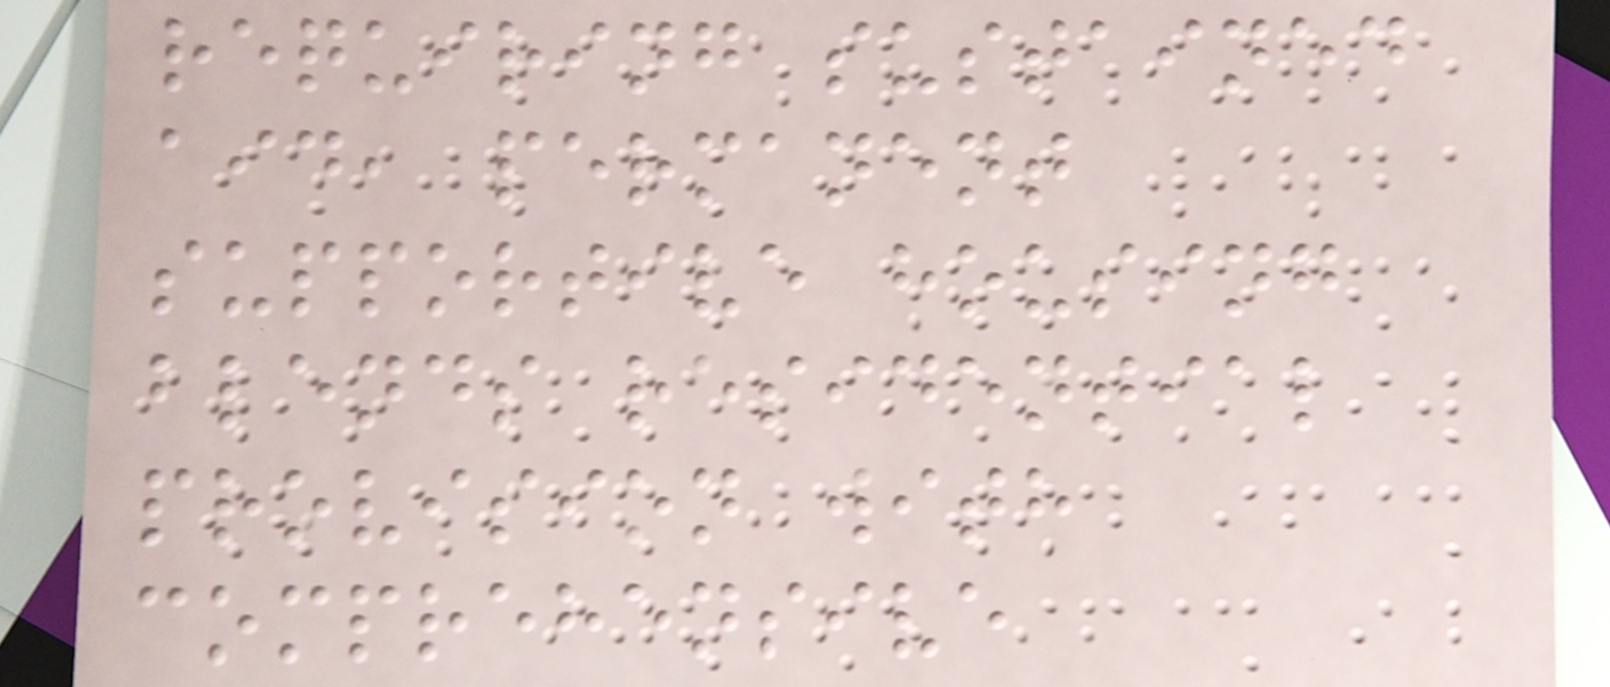requiring sustained
aid, permanent
supportive housing
blends residential
provision with
comprehensive
